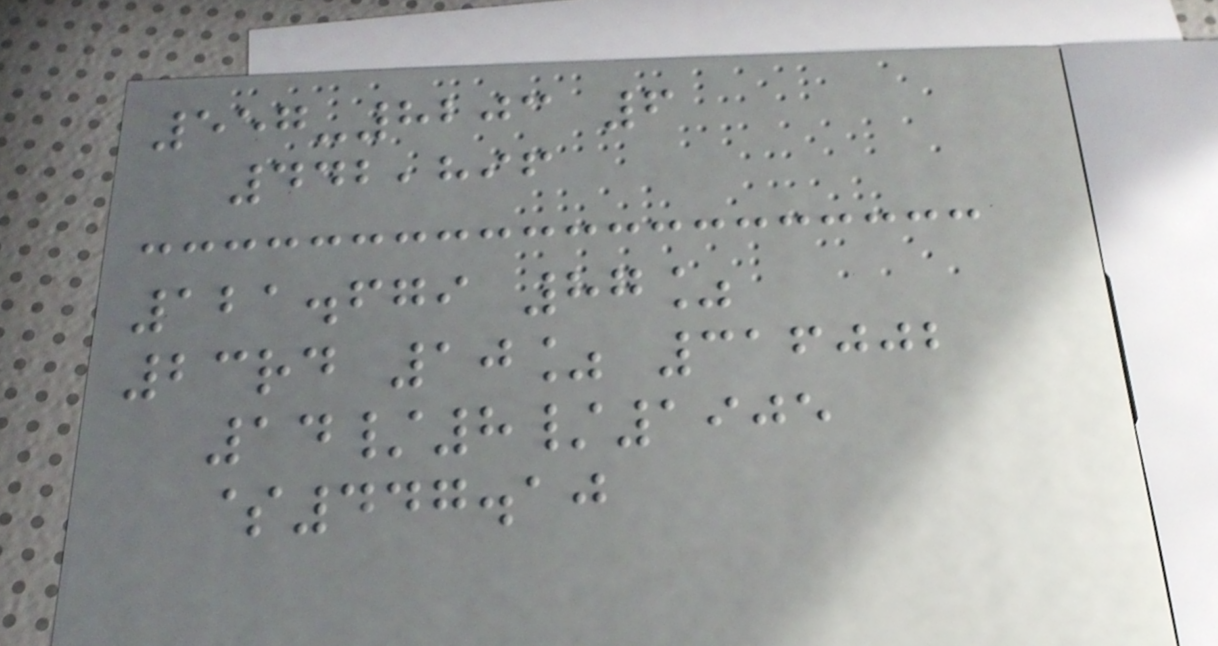557-8203 6
442,896
121.679 87%
23rd 10% 316002
14/8/1905
$447.10
